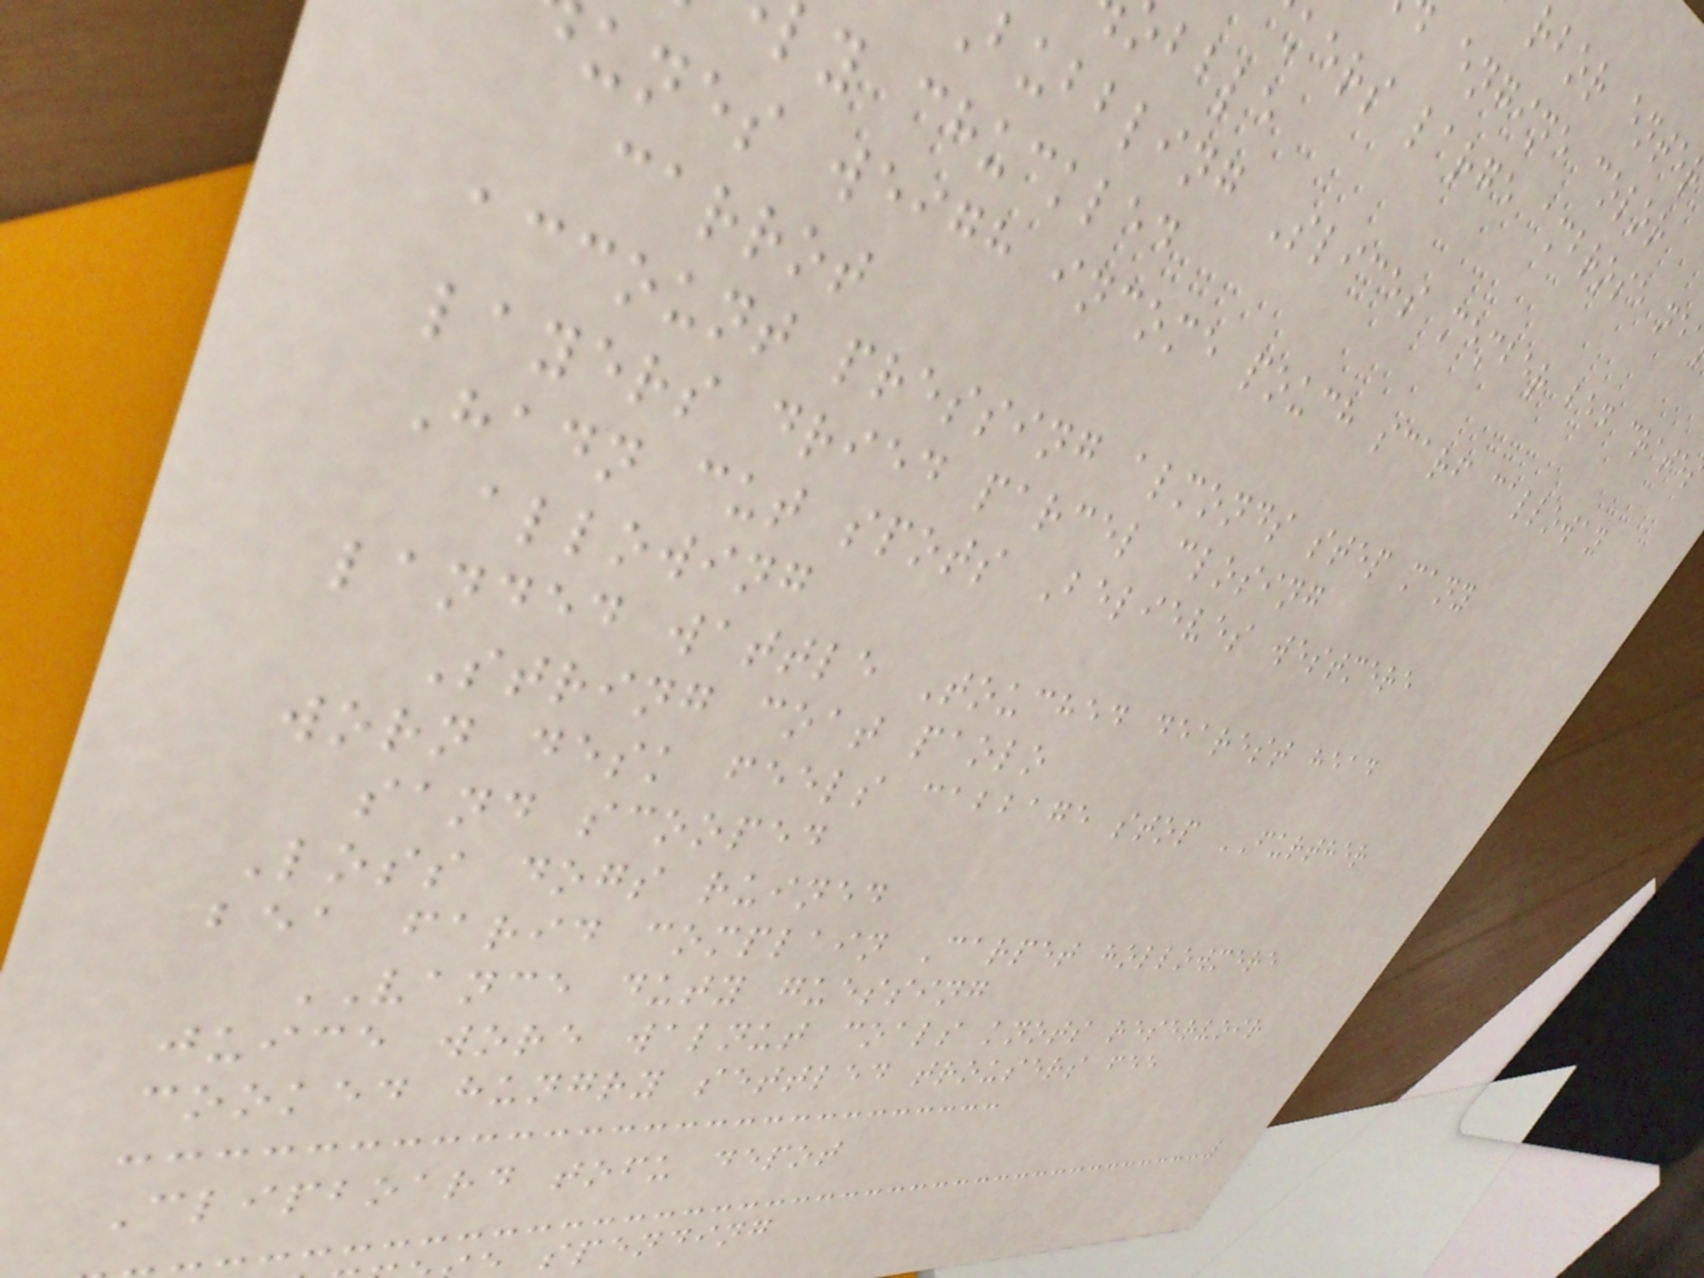rbor ente
engine color
kers large ambrose ne
bble
bubbling Slices member bed crate
ly chuckled
unes weigh income pouch scarf calloway
carrot
account pressing almonds step many
layers dried parcel closing
Hadn cut spots Believes westmere
allowing
landed wattle Touched dearest head
String coat paolo
worn desk feels cabbage stop FURTHER
sand scooped
Loss dogs ruined
bea farid complain Carpet hollowmere
VANCE duty guessing
juice wore walnut coals knots reservoir
cooked hungry settled trousers fee
Clipboard tofu depot
spending
